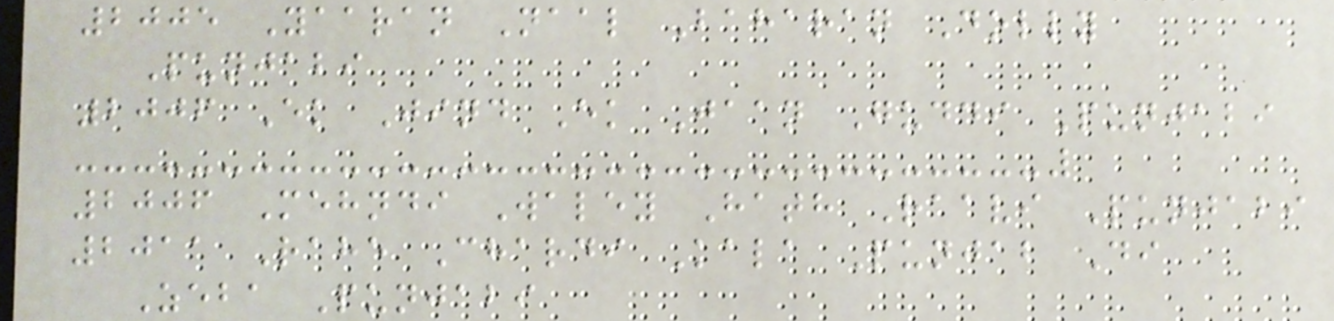2005 Yaaran Naal Baharan Dolly
Punjabi
2006 Ek Jind Ek Jaan Guddi Punjabi
2006 Mehndi Waley Hath Raavi Punjabi
2011 Rahe Chardi Kala Punjab Di
Zeba Punjabi
